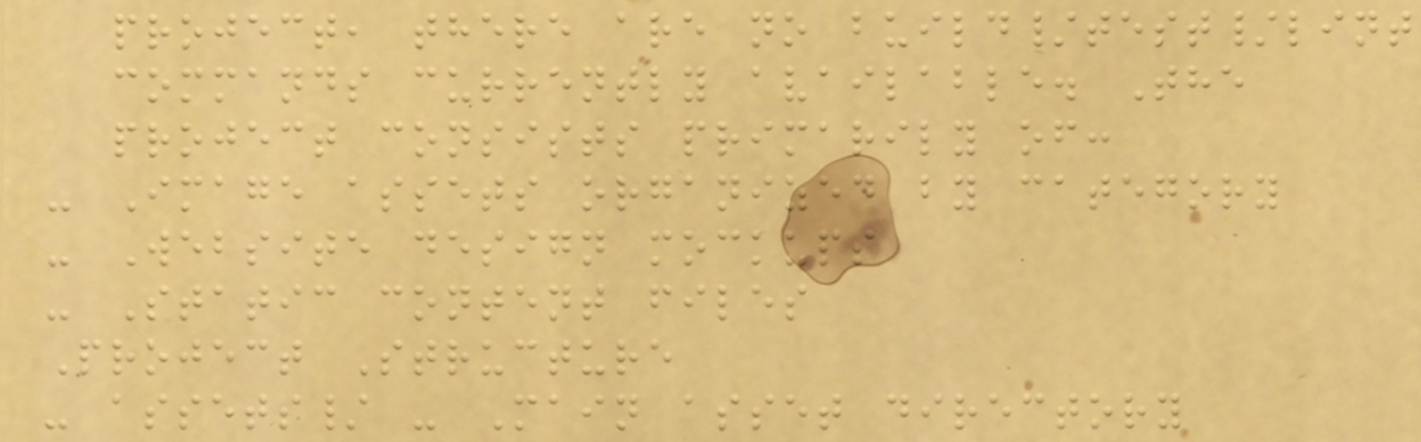project, there are no build/test/lint
commands currently available. The
project consists primarily of:
- Image assets organized by category
- Website design mockups
- Static content files
Project Structure
- assets/ - Main asset directory
